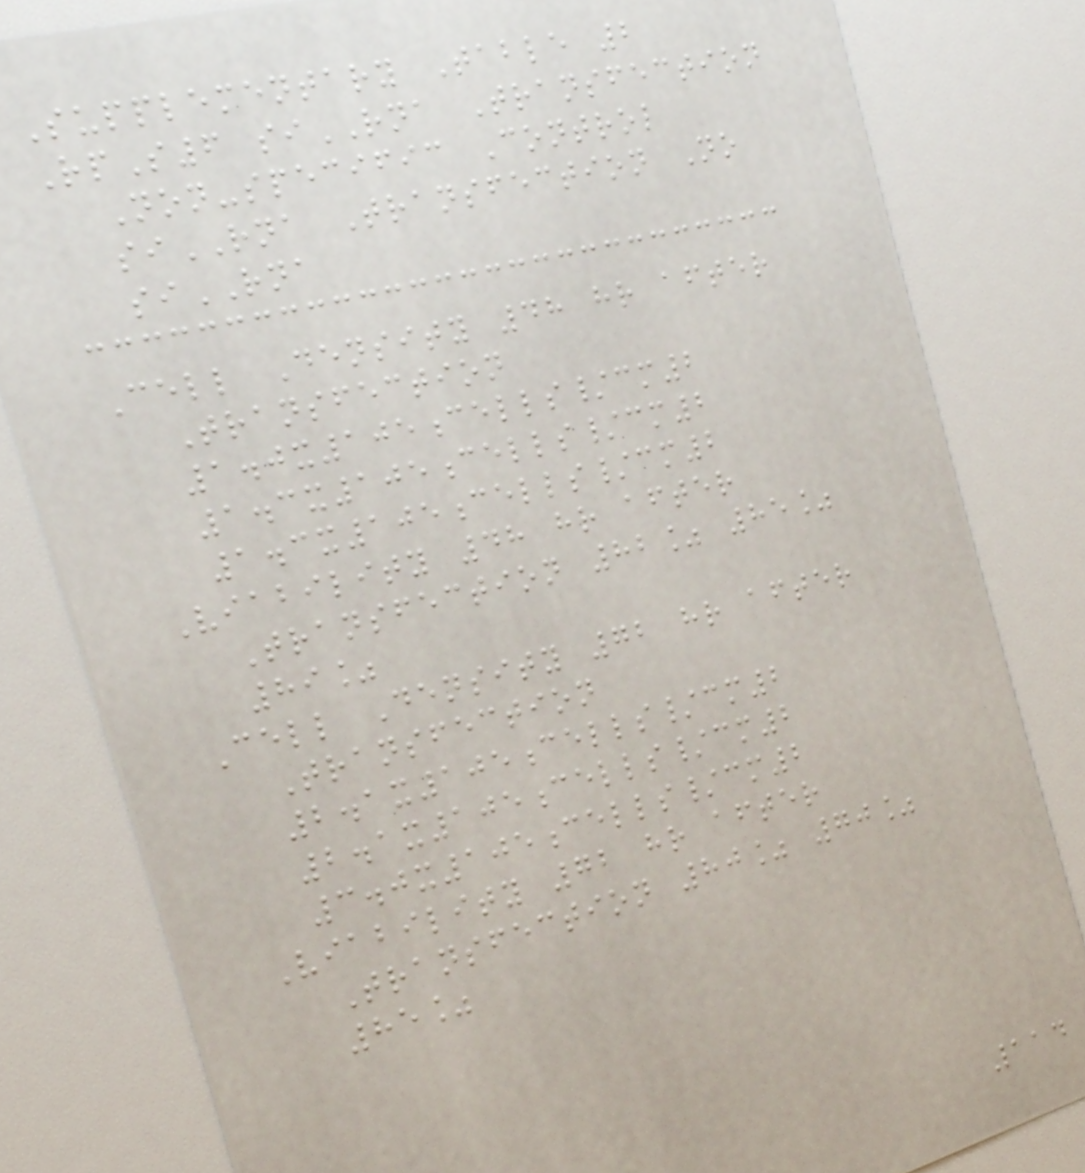Supplementary Table 2
RpS6 siRNA Transfection
Non-specific Control
siRNA Transfection No
siRNA
Cell Density 48 hr after
Transfection
1.0x105cells/cm2
1.3x105cells/cm2
1.3x105cells/cm2
Viability 48 hr after
Transfection 82% 85%
89%
Cell Density 72 hr after
Transfection
2.1x105cells/cm2
2.1x105cells/cm2
3.0x105cells/cm2
Viability 72 hr after
Transfection 80% 70%
85%
114
